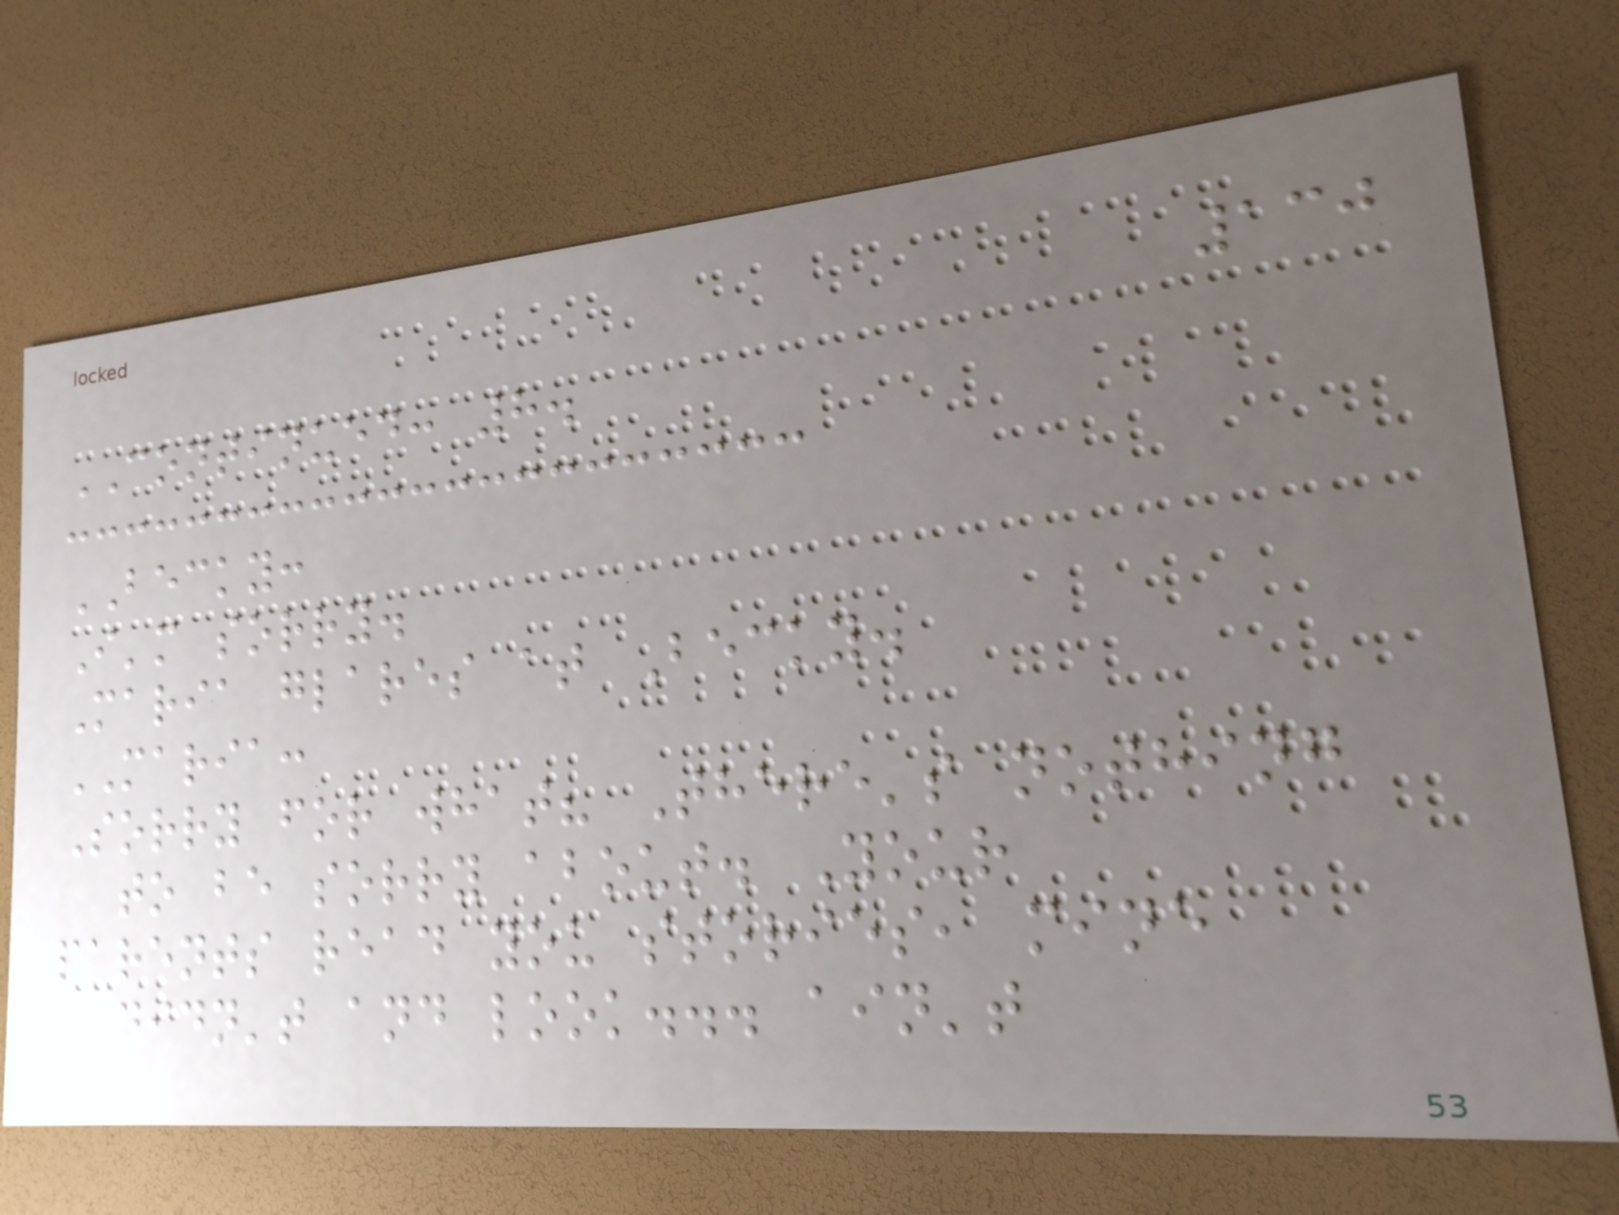130
CONTINUED: 8.
BECKY:
I'm sorry.
Maria glares at Becky.
MARIA:
Sorry for what? There's nothing
to be sorry about. Your
parents read you stories, mine
didn't and look... ain't
